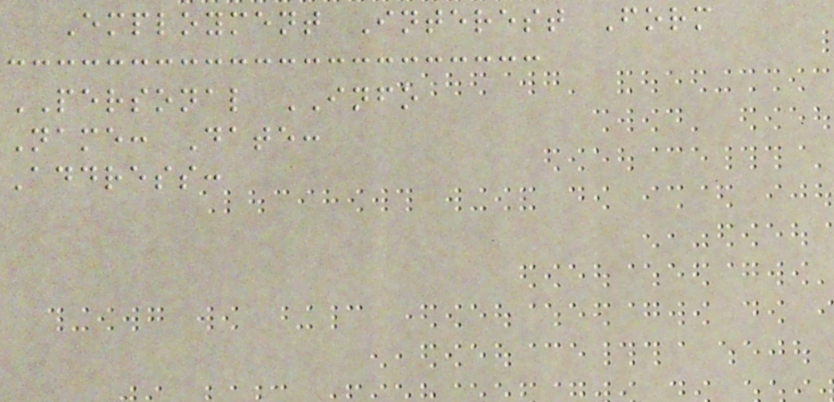Employment Interest Form
PERSONAL INFO
Name: Date:
Address:
